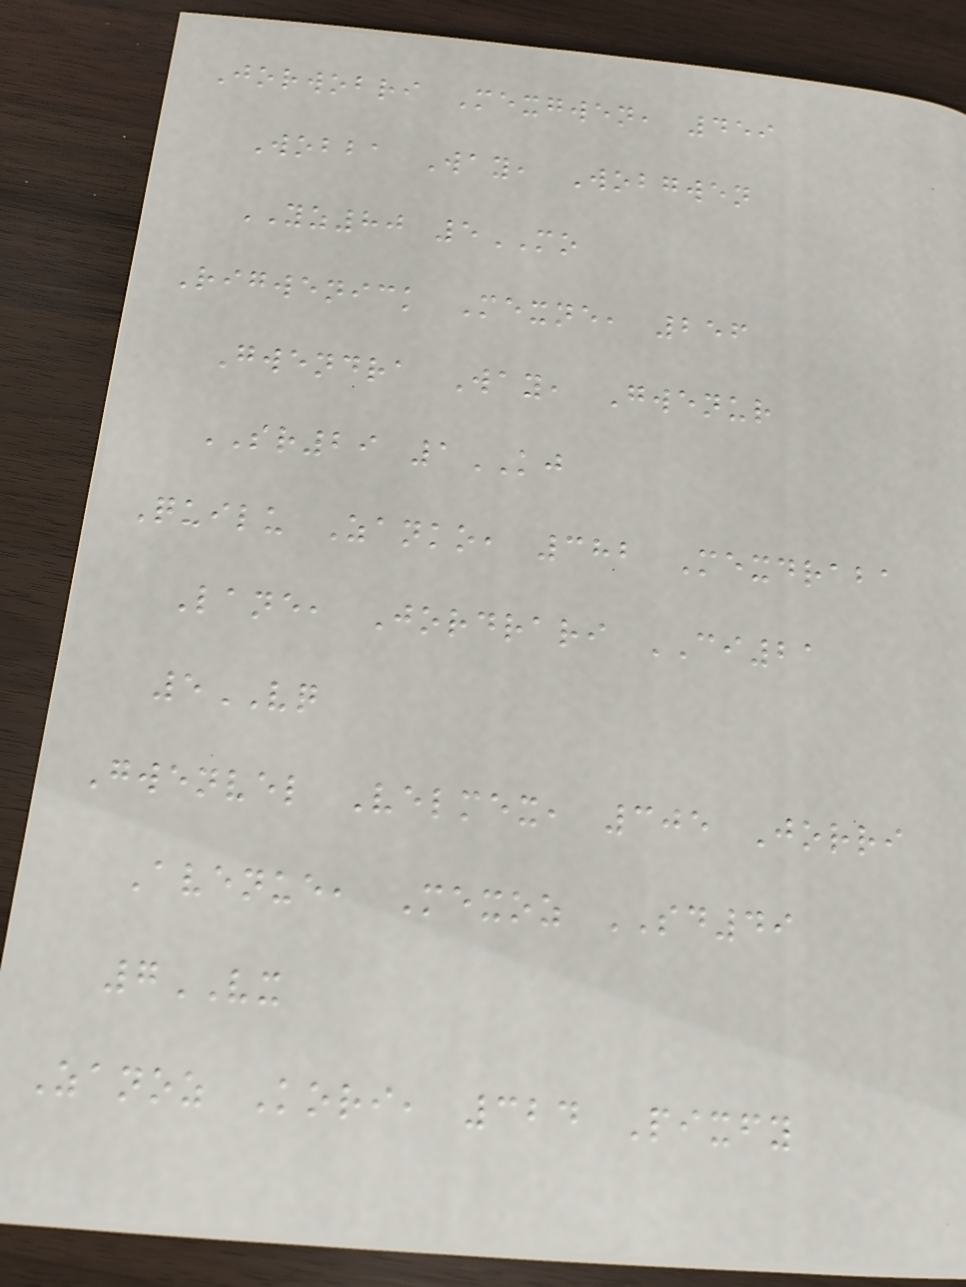Jorwobri Mexgwen, 459
Wobba Way, Wobgwen
YZ80 5MO
Rigwenick Mexne, 256
Gwendra Way, Gwenur
SR29 1KJ
Quilu Zanko, 382 Mexdraba
Lane, Jordrari CI21
5VQ
Gwenvel Velmex, 305 Jorri
Avenue, Mexoz SD49
7VX
Zanoz Kori, 324 Pixfy
